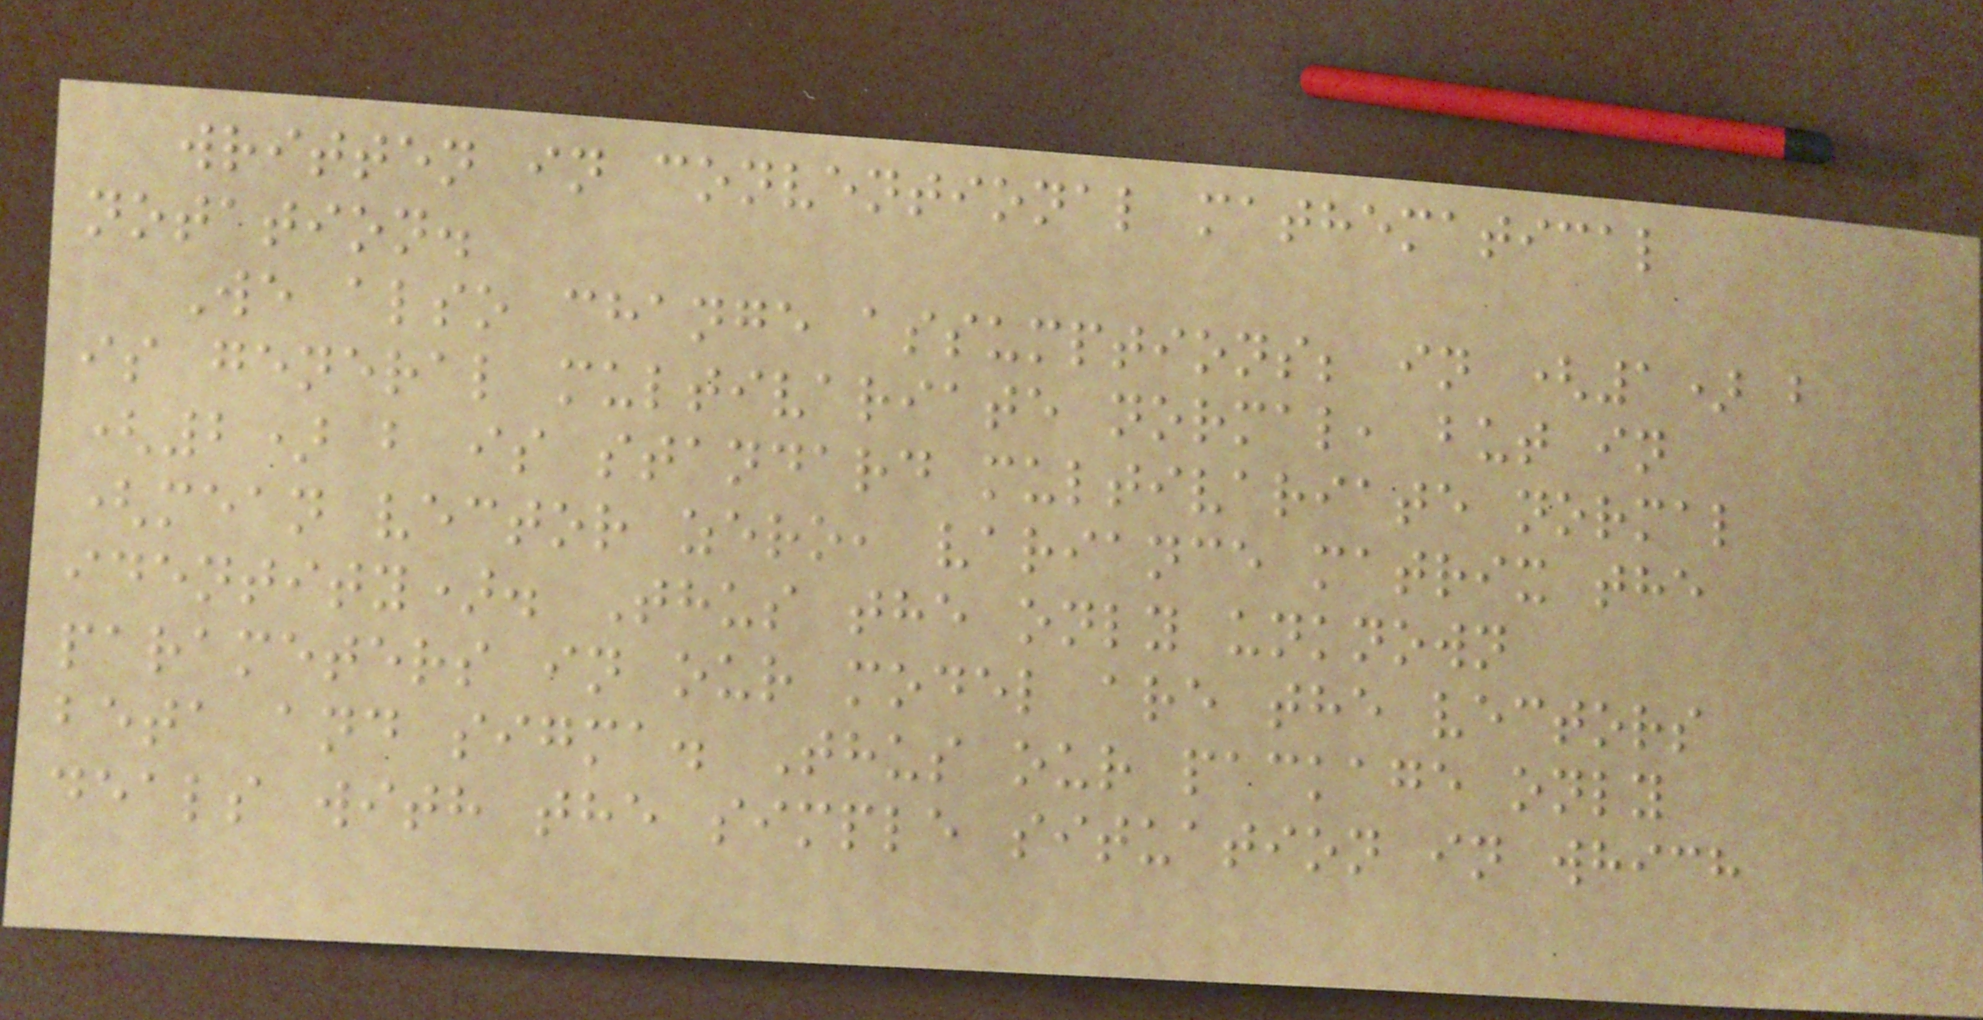written in conventional mathematical
notation.
We also change assumptions; in (1) b
is general multivariate normal, but in
(2) b is standard multivariate normal
(mean vector zero, variance matrix the
identity). Thus the only unknown
parameters in our model are the vectors
beta and sigma. Thus our package only
deals with the simple situation in which
